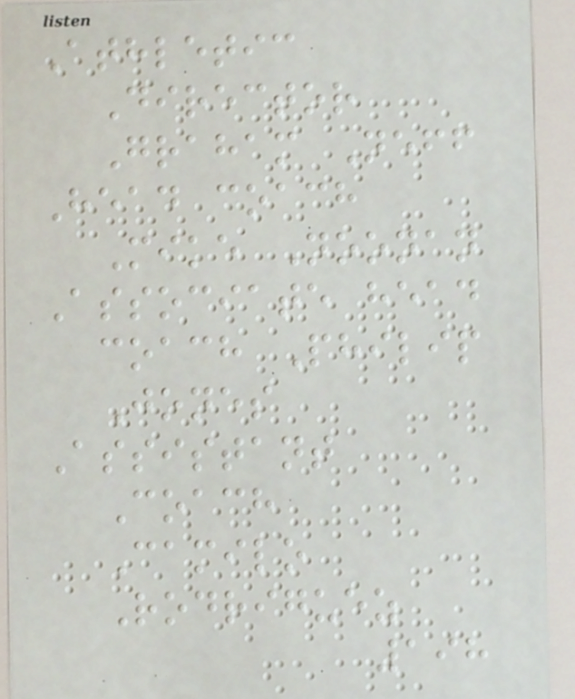Athletic
Director
Graham Neff
Head coach
Mike Noonan
Associate head
coach Philip
Jones
Assistant
Coach
Camilo
Rodriguez
198
